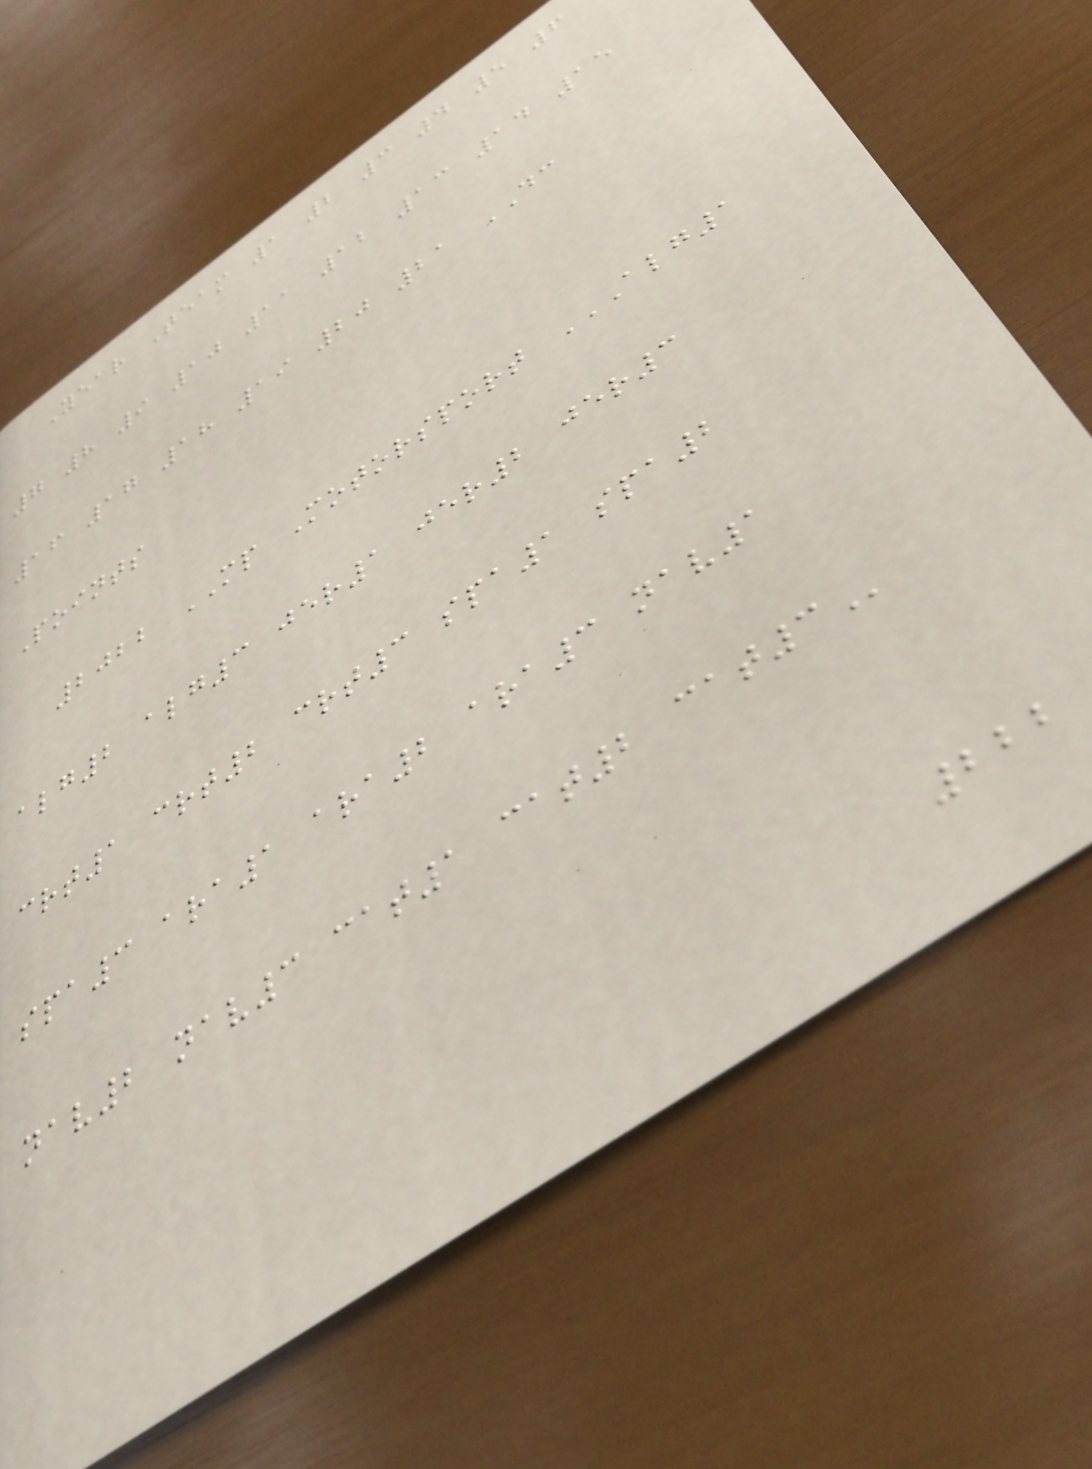Year Team 1 2 3 4 5 6
7 8 9 10 11 12 13 14 15
16 17 18 19 20 21 DC
Points
2022 MP Motorsport ALG1
ALG2 ALG3 JER1 JER2 JER3
CRT1 CRT2 CRT3 SPA1 SPA2
SPA3 ARA1 ARA2 ARA3 NAV1
NAV2 NAV3 CAT1 CAT2 CAT3
222
